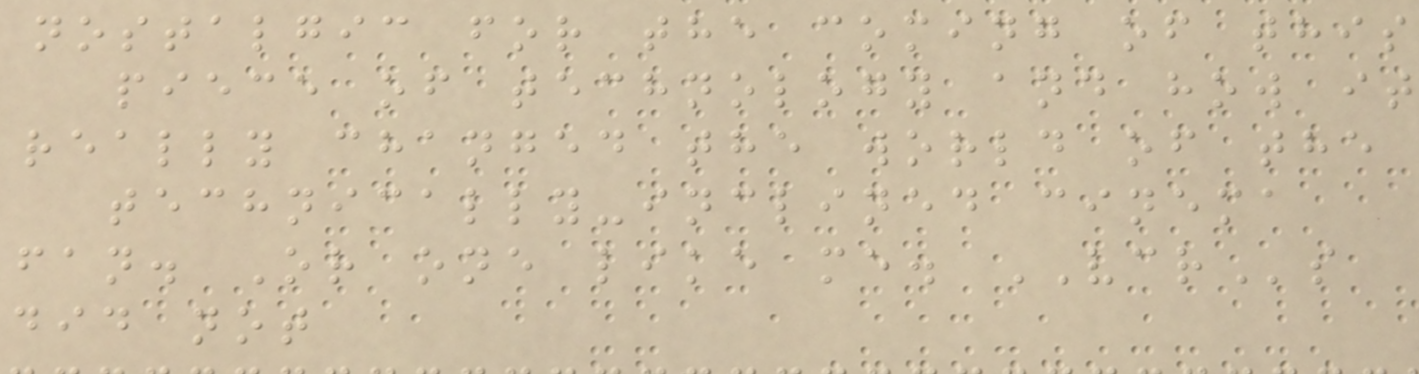nostalgic for the coming of this
piece of technology and how it
really changed the world of the
technically-inclined cinema
fan. Or one like me. VCRs
did not
